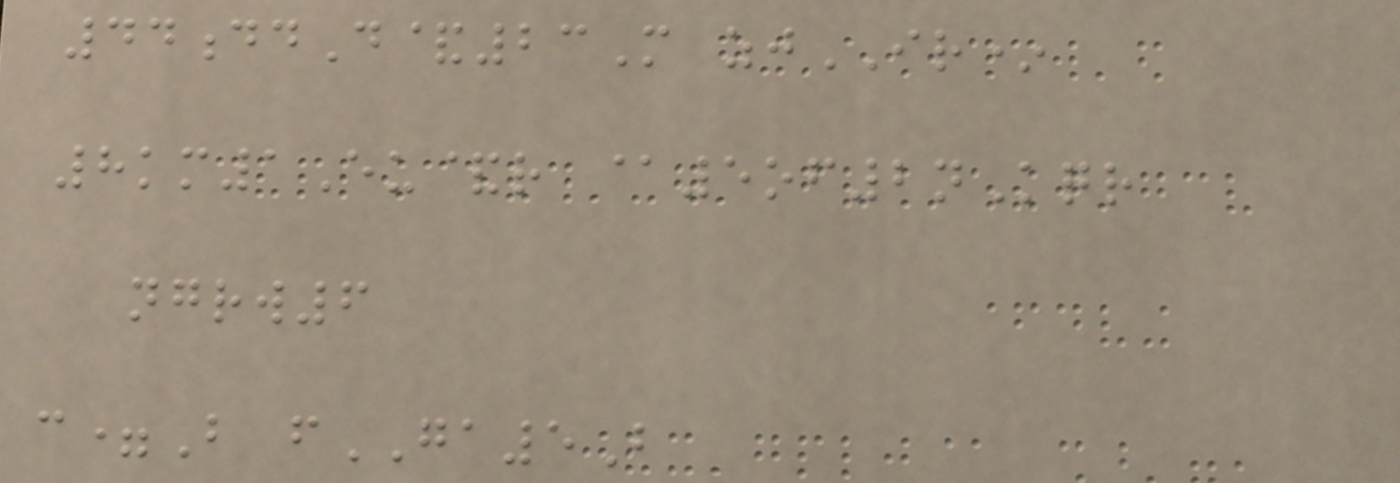44ddD&23M zjIR*
8km1Eu&r @5of2nKqr
ngrw6
c=B fGA5B
